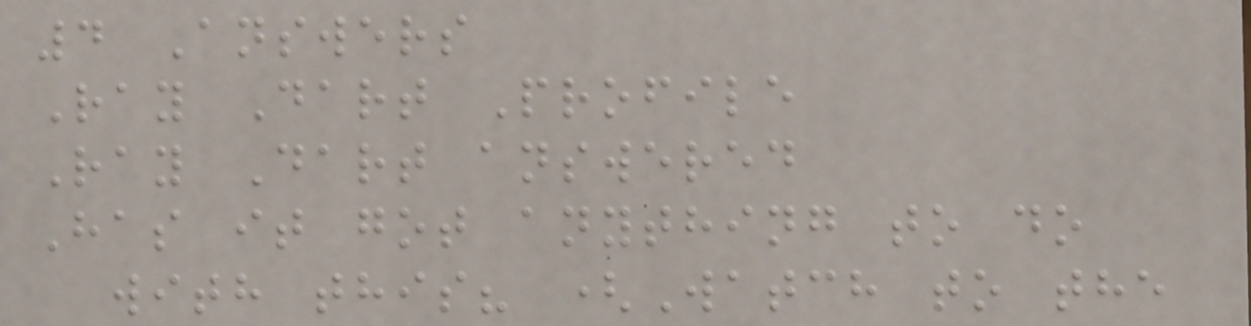4 Answers
Ray Dart Profile
Ray Dart answered
Has it got anything to do
with this? (Watch to the
